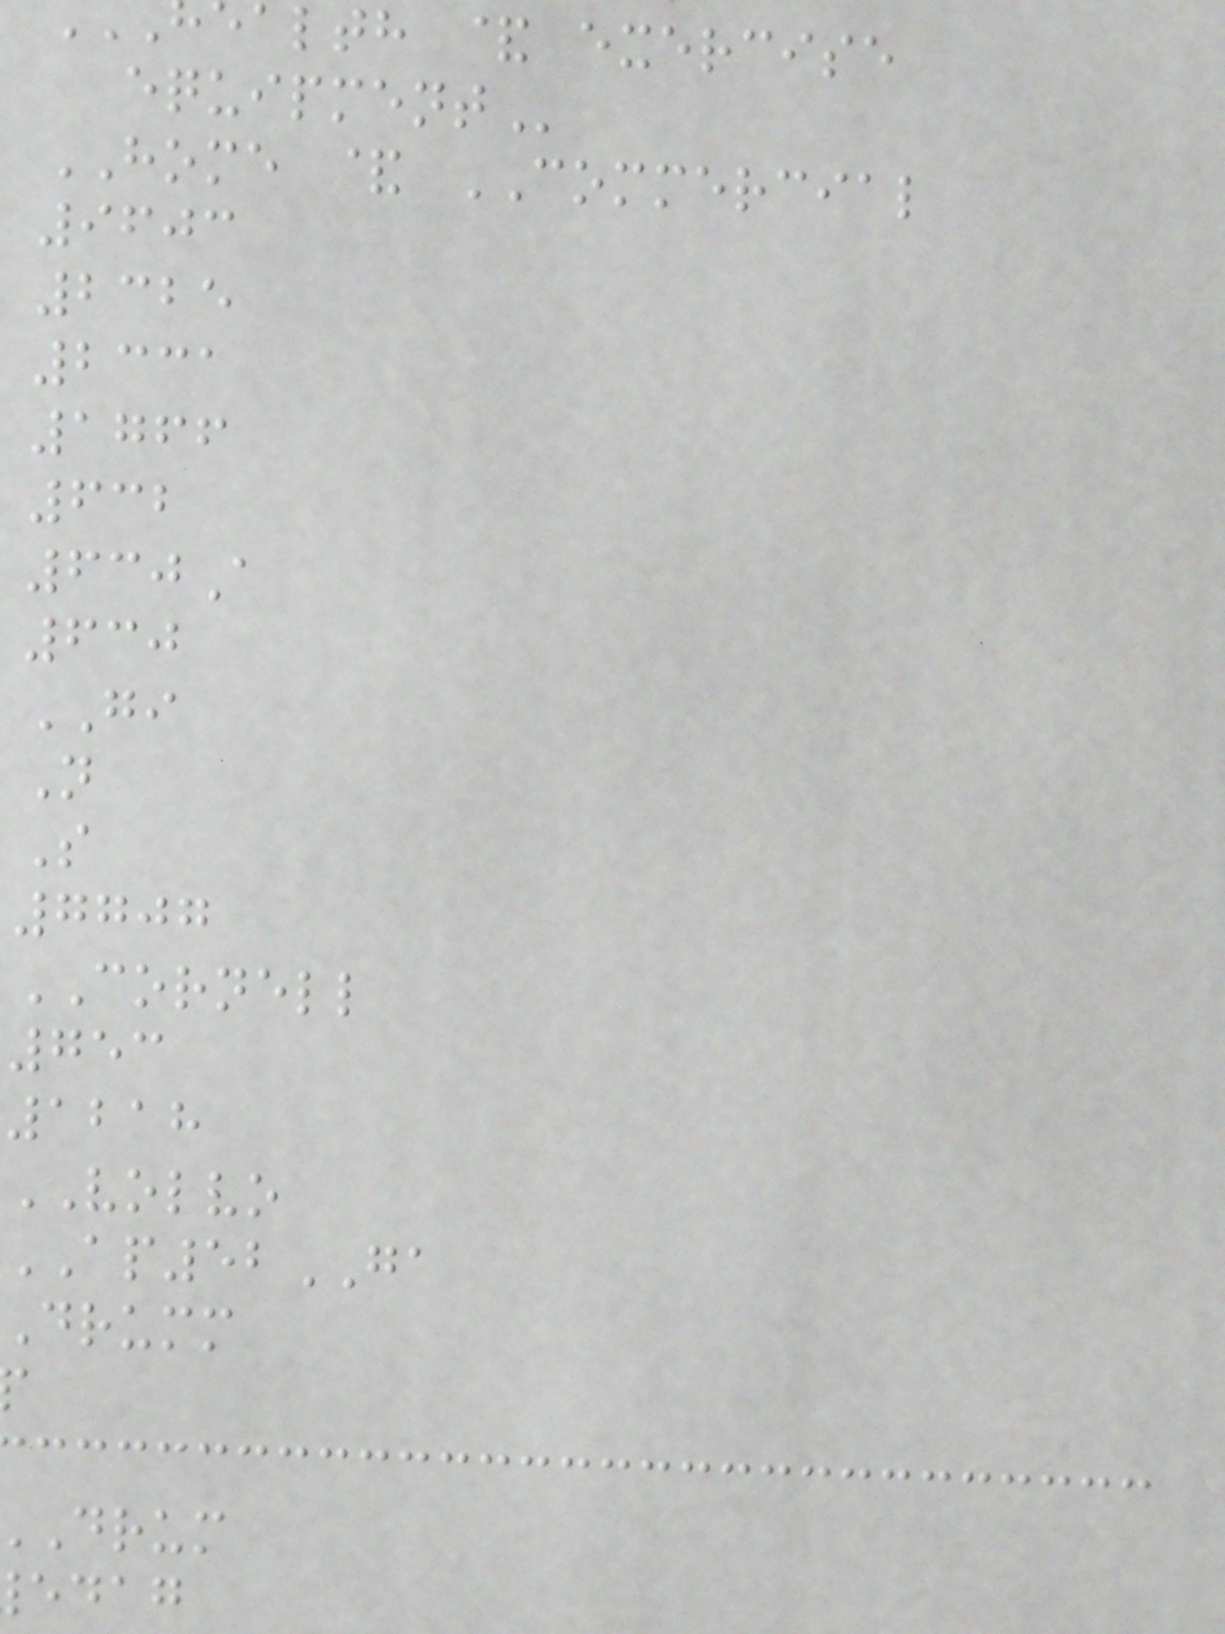alth & exercise
HOME & COMMERCIAL
9603
2325
2331
1766
632
630A
630
GI
N
S
7707
CORNELL
753
1218
VOLVO
AP52GA
drumm
drum
edag
